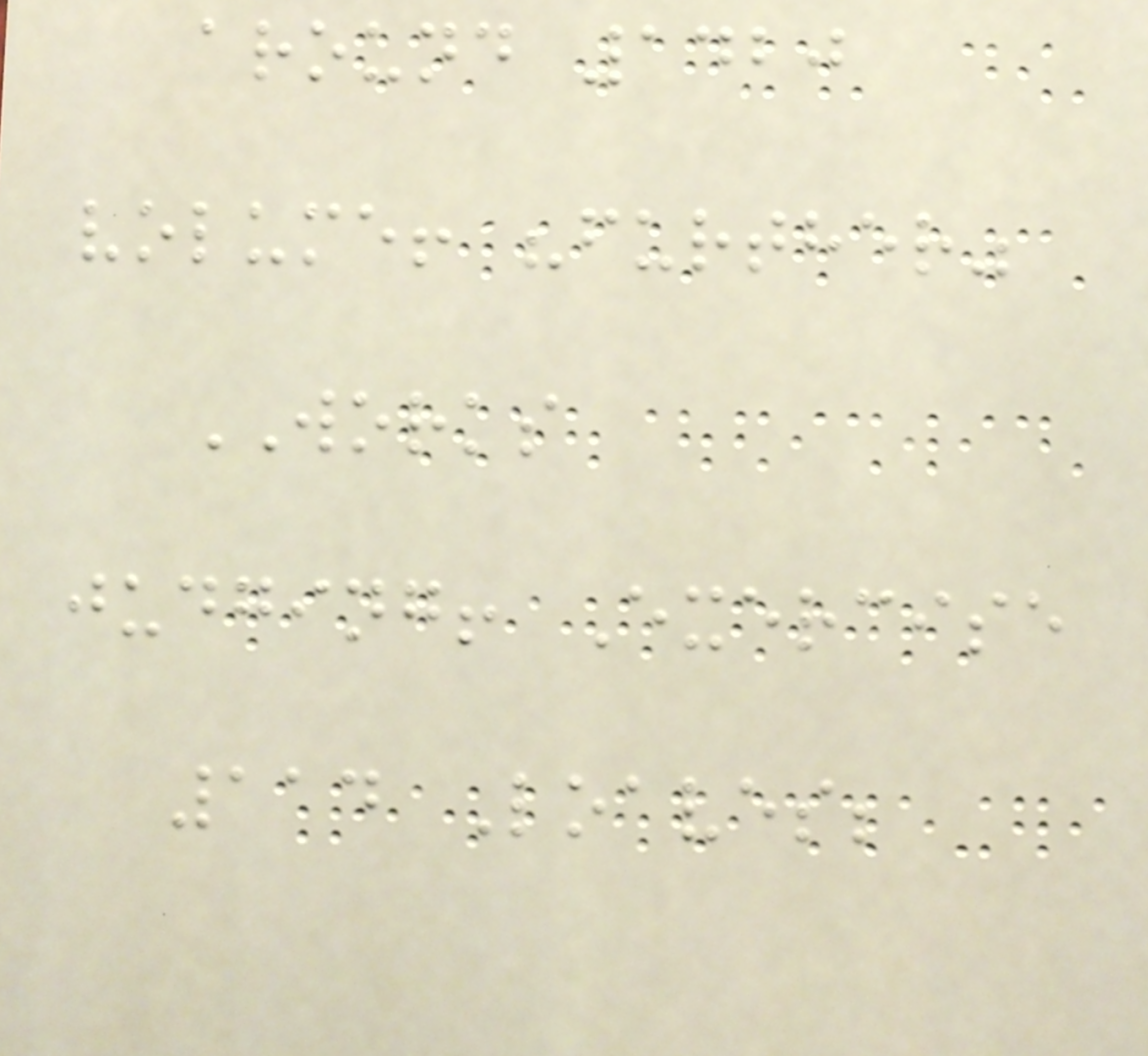around 1420
volume! "further"
WORKS
judging! Exercise
114 Loaves;
